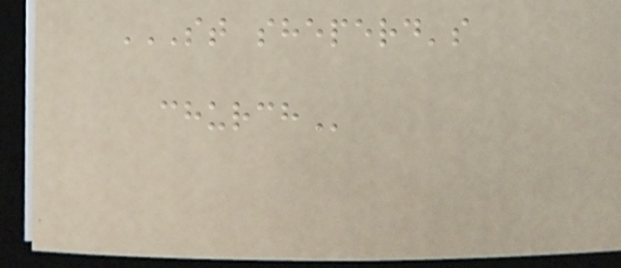ST SHEPERD'S
CHURCH
